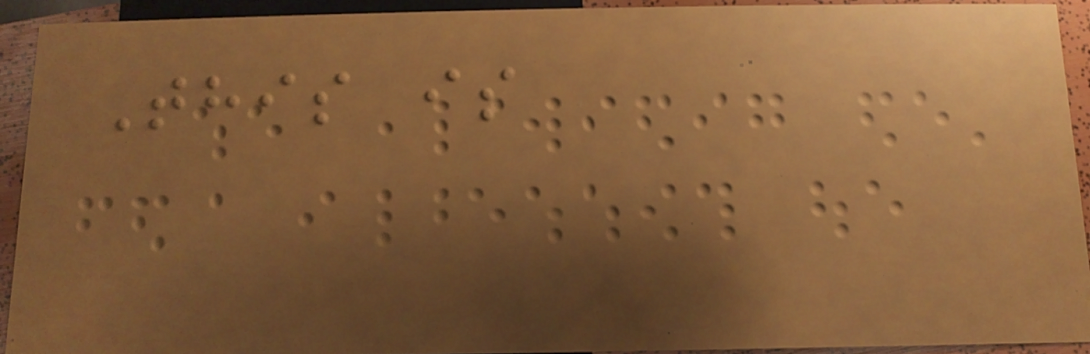This is
